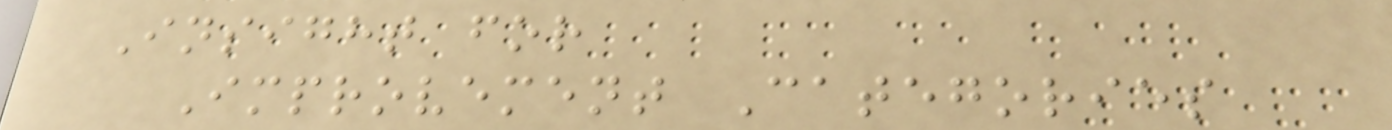Insight for
Improvement Categories
